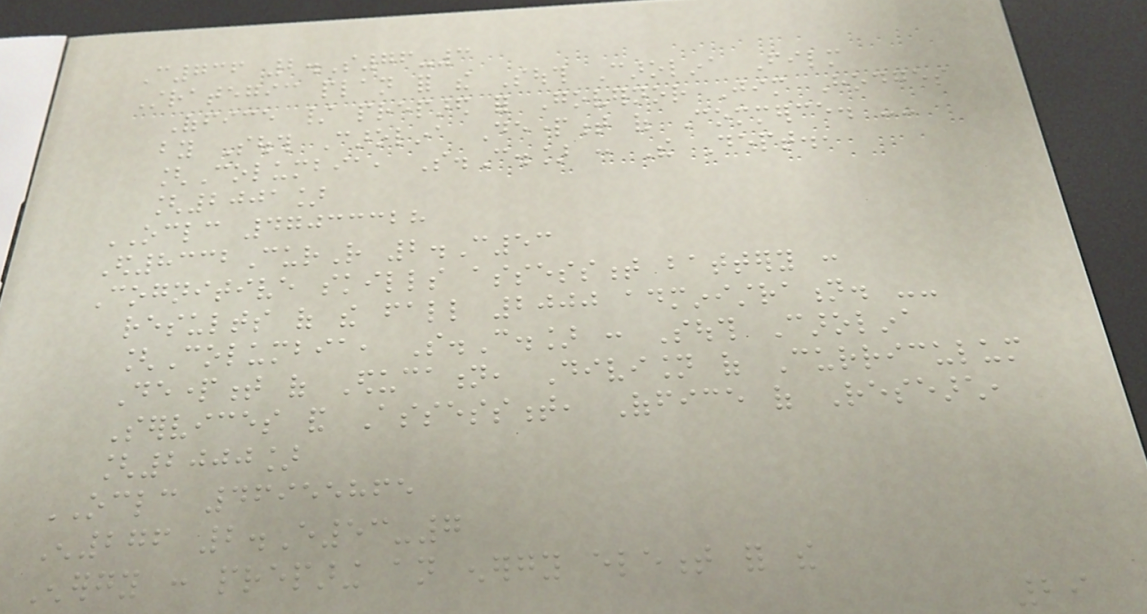C736 2.S76-3
Strategic plan for the South Carolina Film
Office / prepared for Governor Jim Hodges
by South Carolina Department of Commerce. --
[Columbia, S.C.] : The Dept.,
[2001]
OCLC 47033328
Ed8332CurR 2.C53
Cognitive skills assessment battery :
results of the fall 2000 administration. --
[Columbia, S.C.] : South Carolina
Department of Education, Division of Curriculum
Services and Assessment, Office of Research,
[2000]
OCLC 46955865
En276 2.E53-7
Energy : preparing an energy element for the
29
